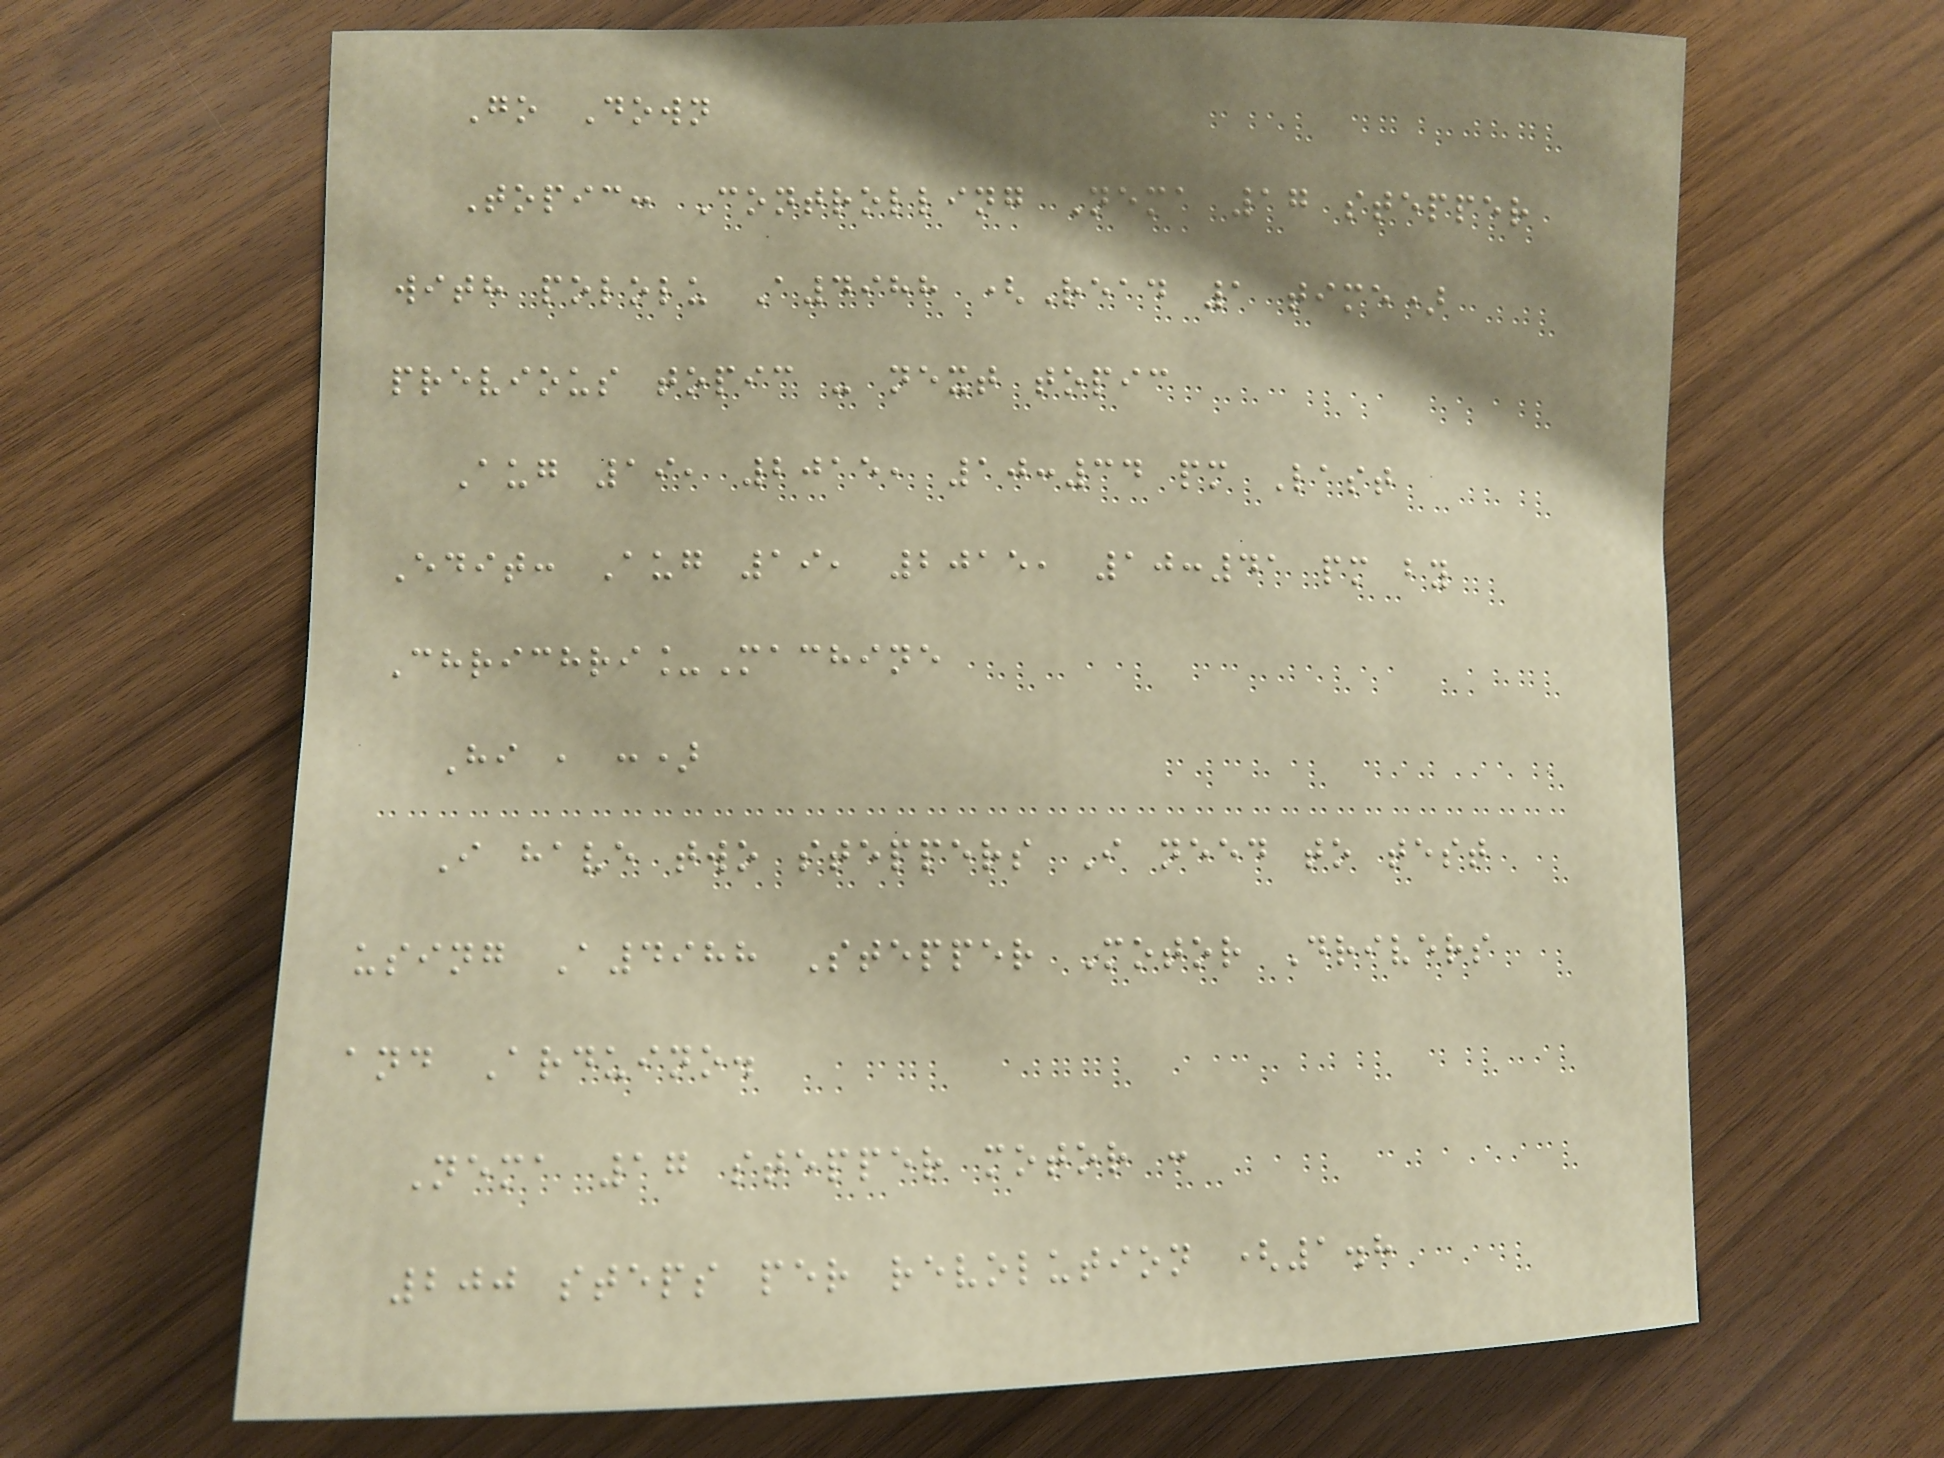Go Down
Topic: Controlling Nema 17 stepper
with pololu A4988 (Read 1 time)
previous topic - next topic
Aug 19, 2015, 10:34 pm Last
Edit: Aug 19, 2015, 10:41 pm by
Chrichri_Machine
Hi , :)
I have two steppers I need to test
using A4988 Stepper Motor Drivers
and Arduino.
Nema 17 stepper motor :
200 steps per revolution (1.8
